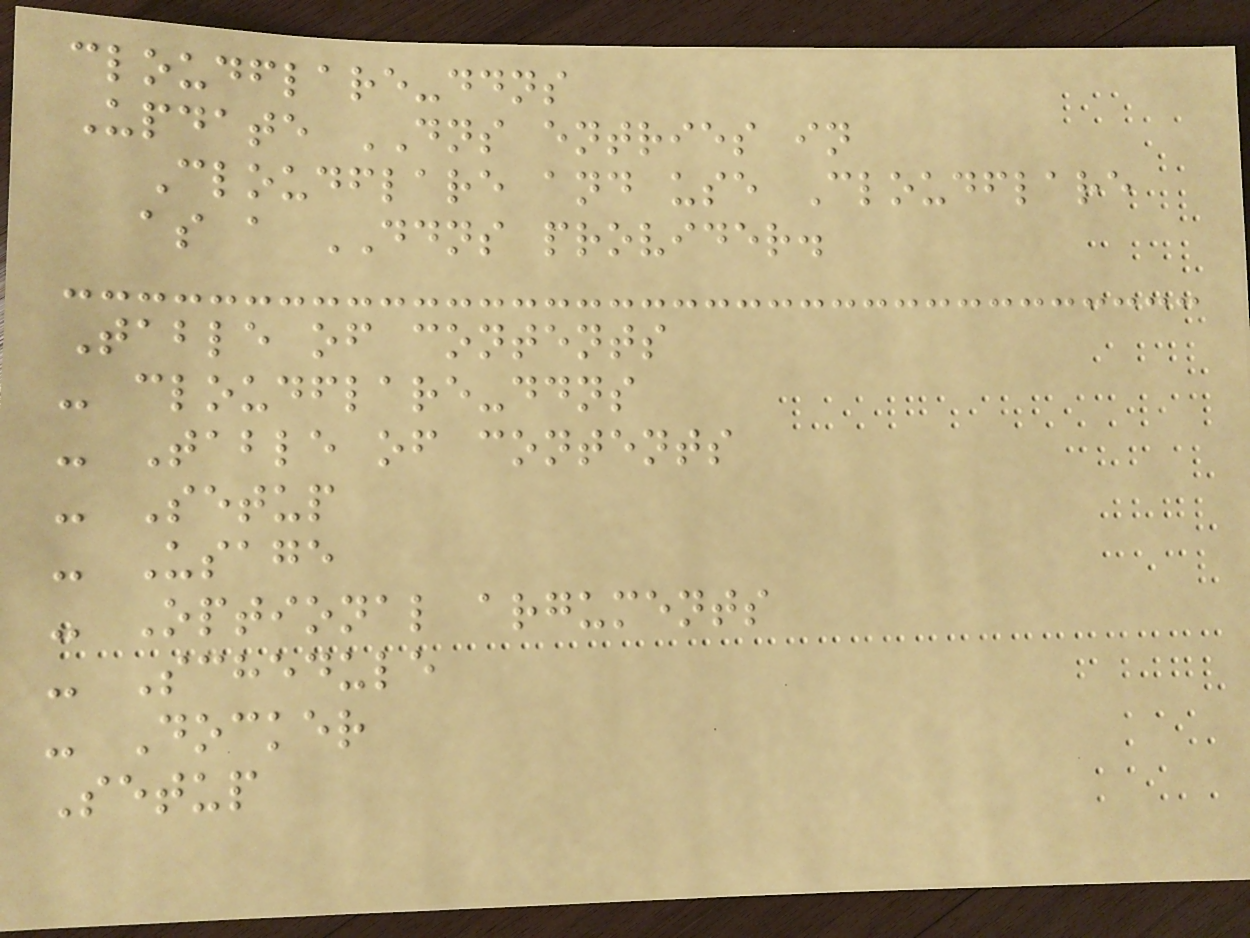cloudflare-ddns
Update DNS entries in
Cloudflare and use Cloudflare
as a DDNS provider.
Table of contents
- cloudflare-ddns
- Table of contents
- Setup
- Usage
- Optional arguments
- Schedule
- Docker
Setup
